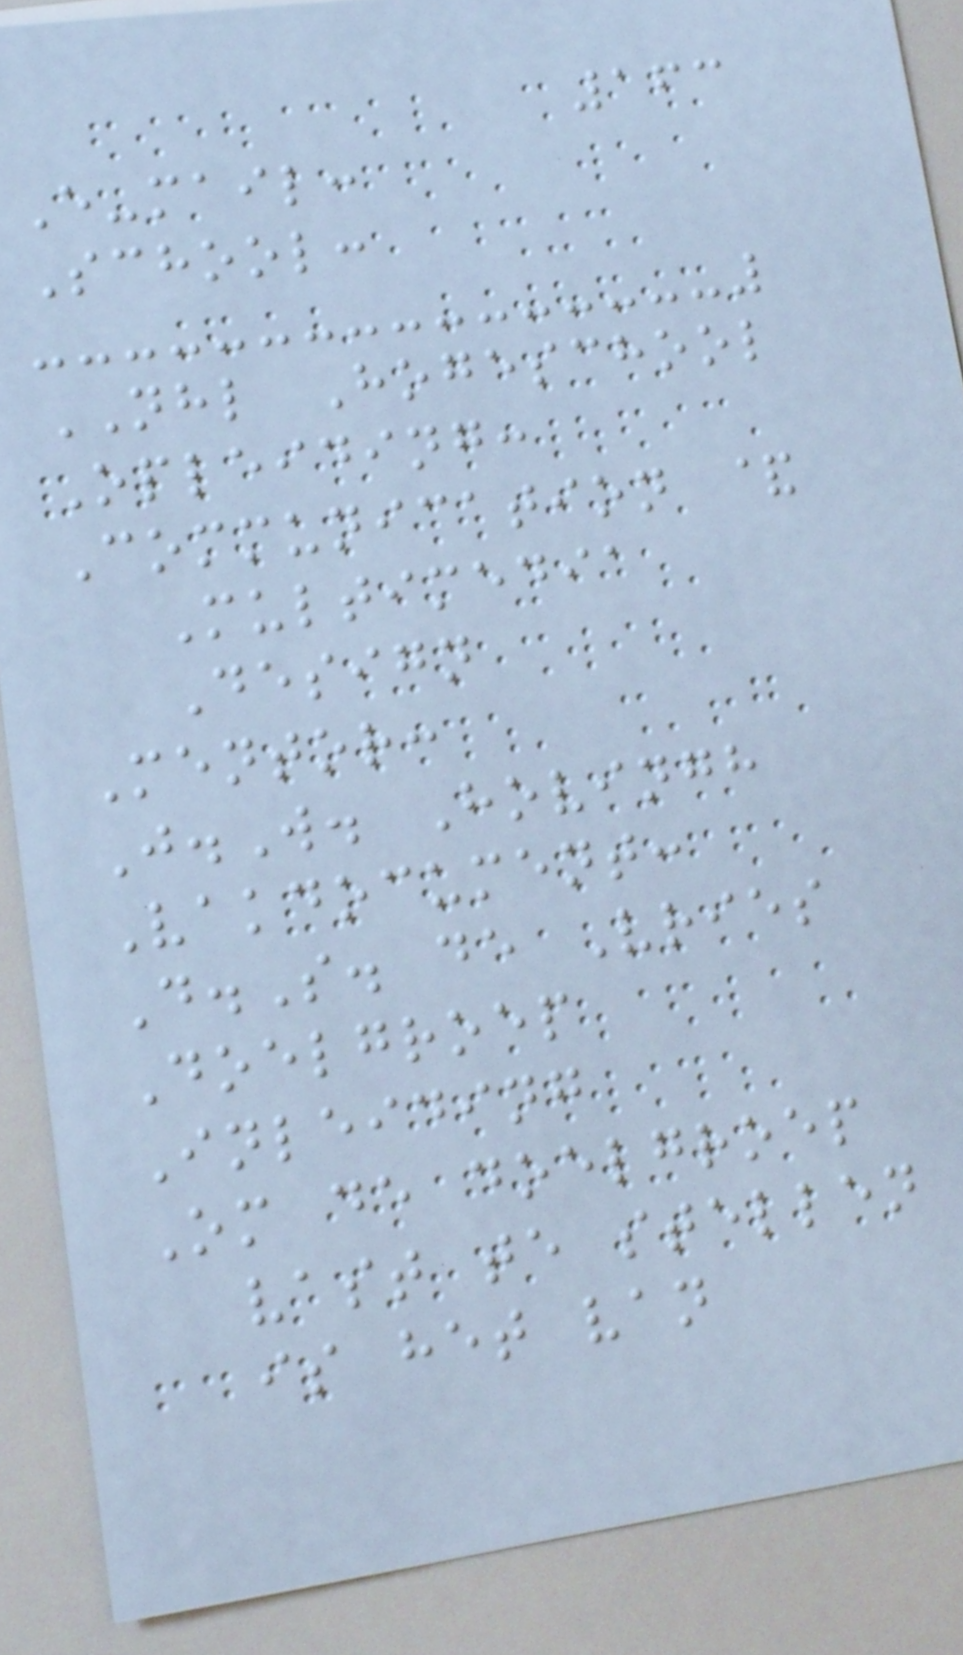163
E-mail:
School:
NHL Hogeschool
Opleiding:
Communication &
Multimedia
Design
Mentor:
J.W. Hovingh
Vakdocument:
D.S. de Vries
Doelgroep
Inleiding
Om de doelgroep
vast te stellen
is het van
